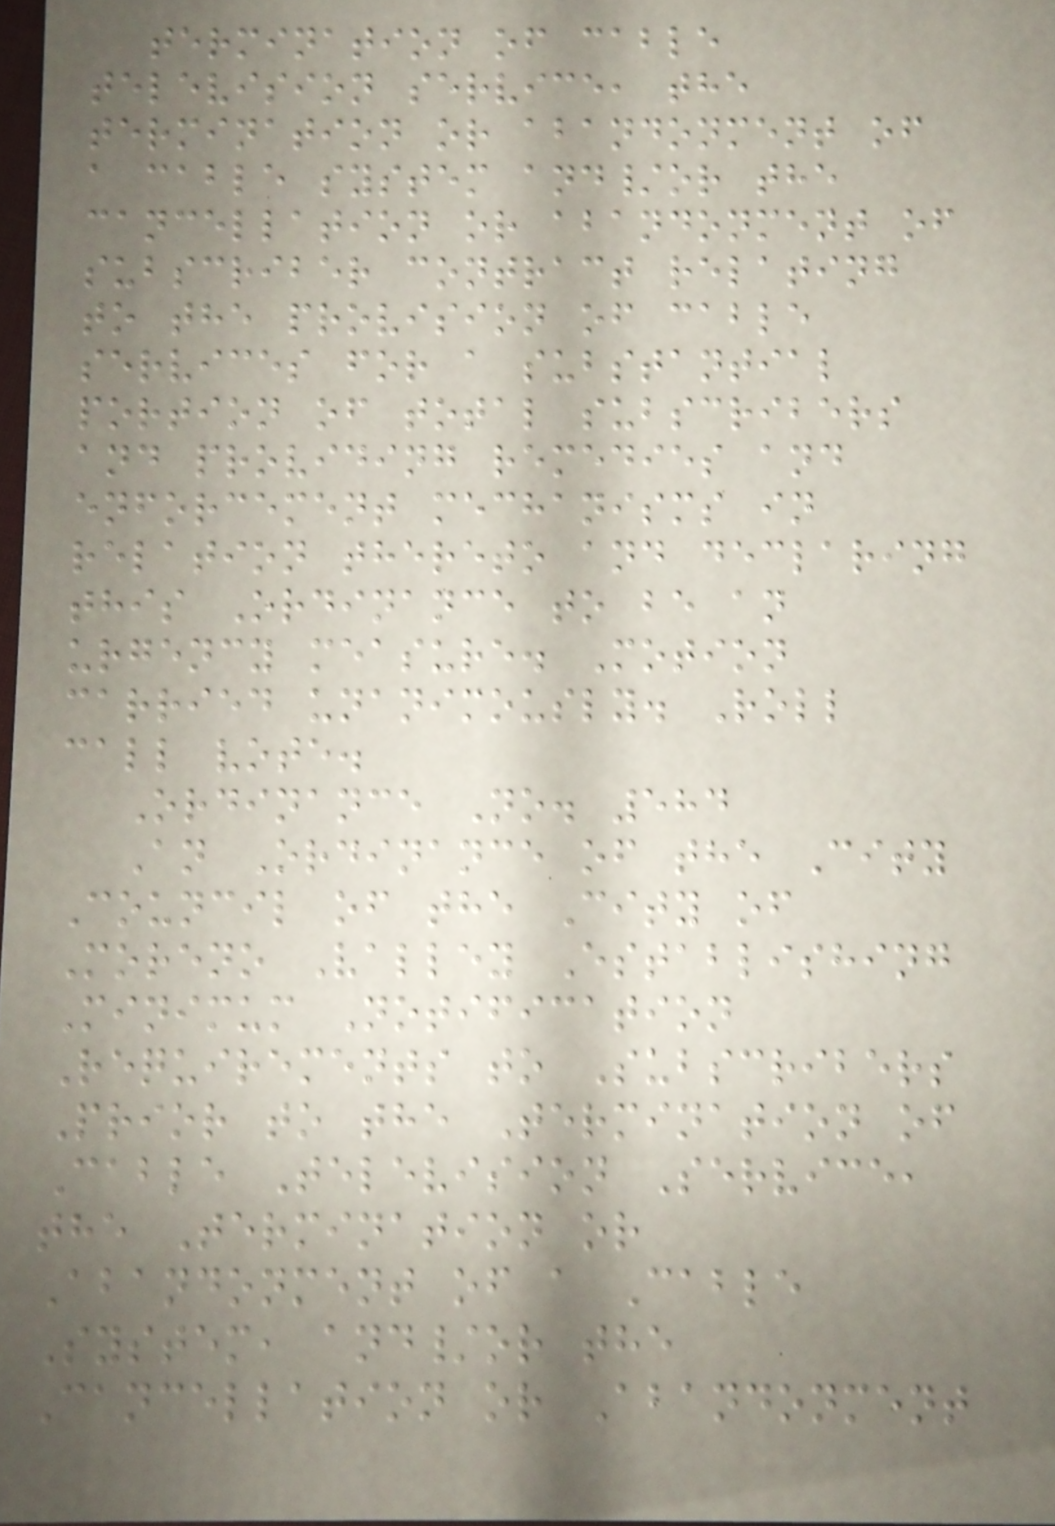termination of cable
television service, the
termination or abandonment of
a cable system and/or the
cancellation or abandonment of
subscriber contract relating
to the provision of cable
services for a substantial
portion of total subscribers
and providing remedies and
enforcement mechanisms in
relation thereto and declaring
this Ordinance to be an
urgency measure. Motion
carried unanimously. Roll
call vote.
Ordinance No. 584
An Ordinance of the City
Council of the City of
Moreno Valley Establishing
Minimum Notification
Requirements to Subscribers
Prior to the Termination of
Cable Television Service,
the Termination or
Abandonment of a Cable
System, and/or the
Cancellation or Abandonment
